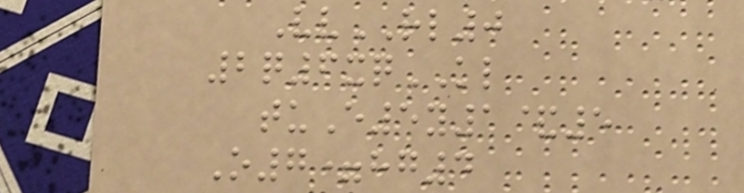VvRL0
2q6xqKL
tuE5y1&5
O7=hg4
